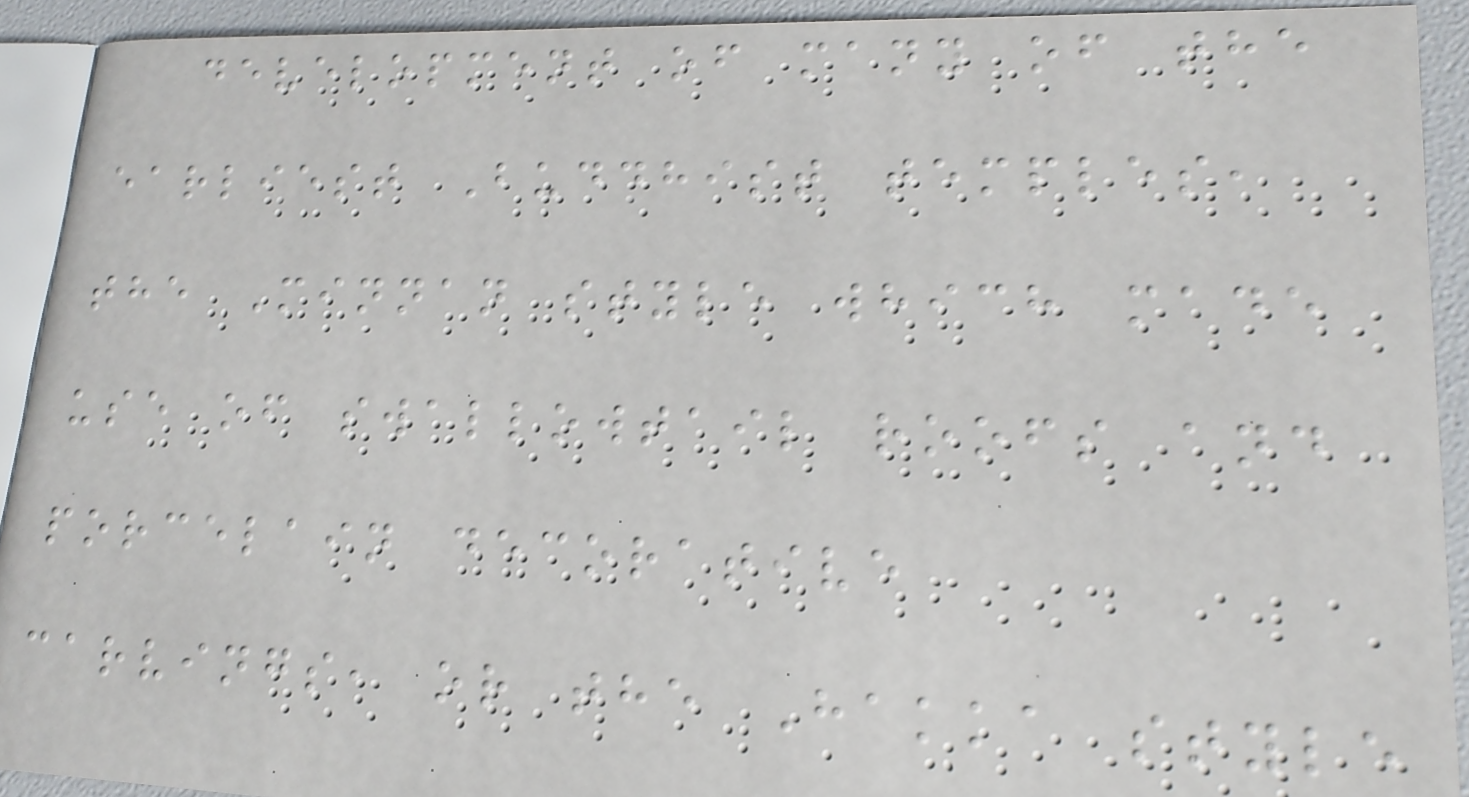development of many of the
earliest Buddhist temples,
the Minnan style which made
use of swallowtail roofs and
porcelain decorative
carvings, or the Hakka style
